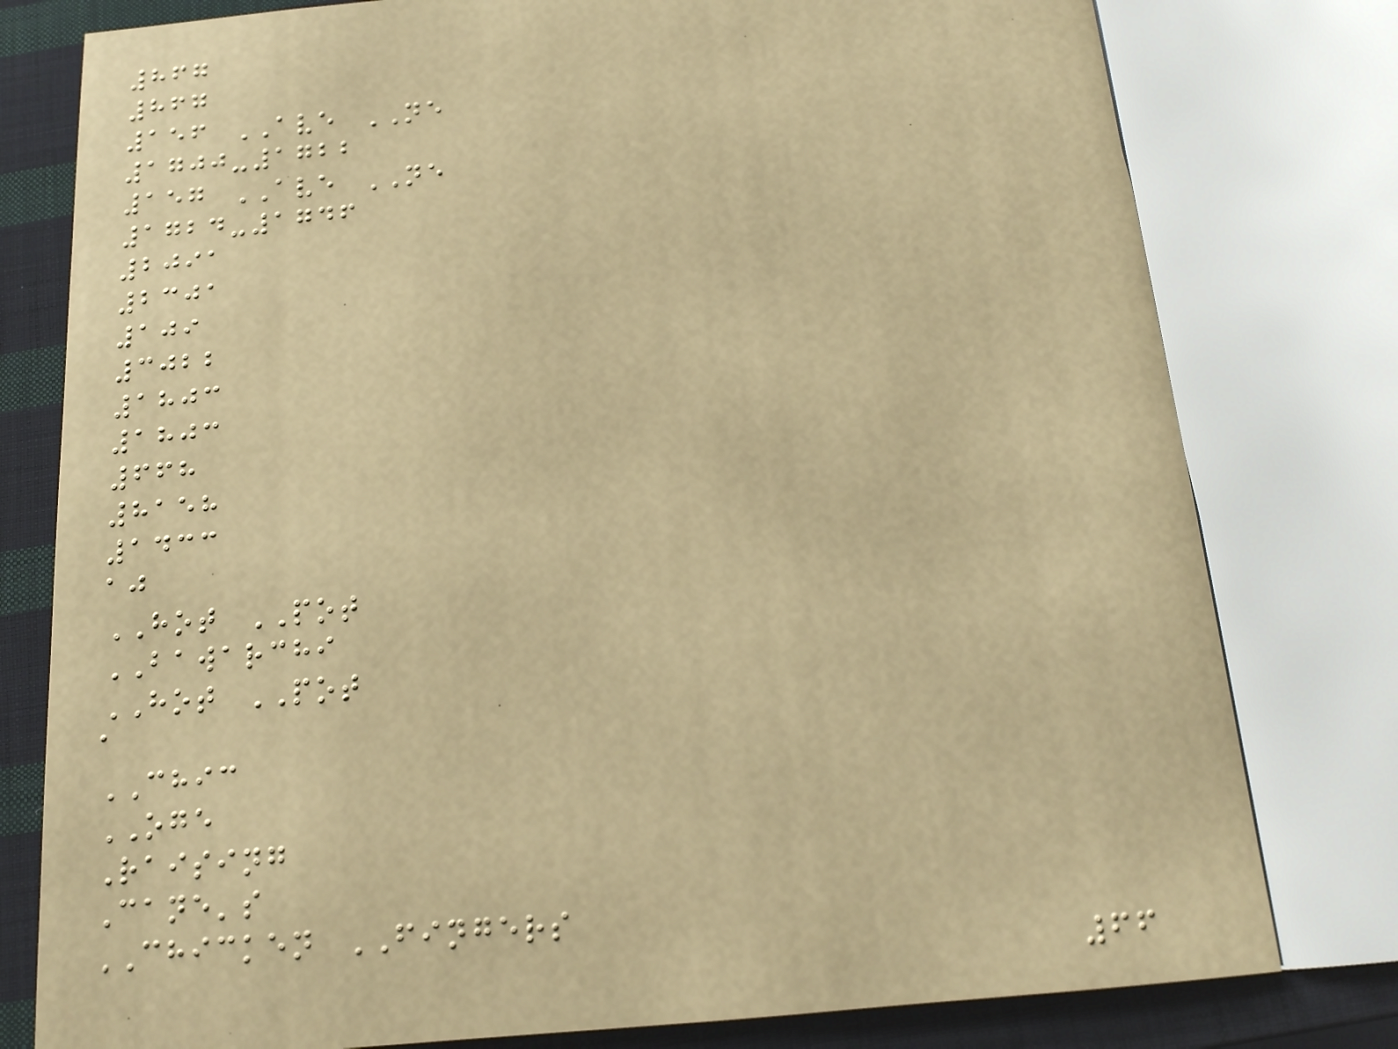867
867
156 AVE NE
1700-1722
157 AVE NE
1724-1746
2091
2301
109
3022
1803
1803
668
8158
1433
aj
HOT POT
BAWARCHI
HOT POT
a
CHIC
OGE
Raising
Cane's
CHICKEN FINGERS
66
